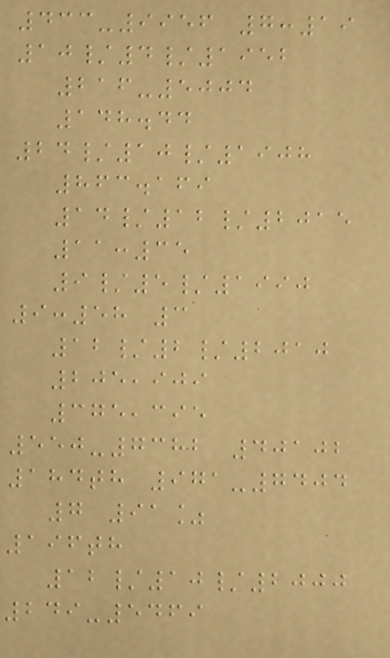433-9956 7:19
10/4/1952
216-5004
148.44
24/10/1908
863.169
14/12/2015
11:35
9/5/1990
9:58 3
12/2/2010
205,909
375,395
550-7382 40102
184th 971-7404
7 91%
196th
12/10/2000
249-5469
